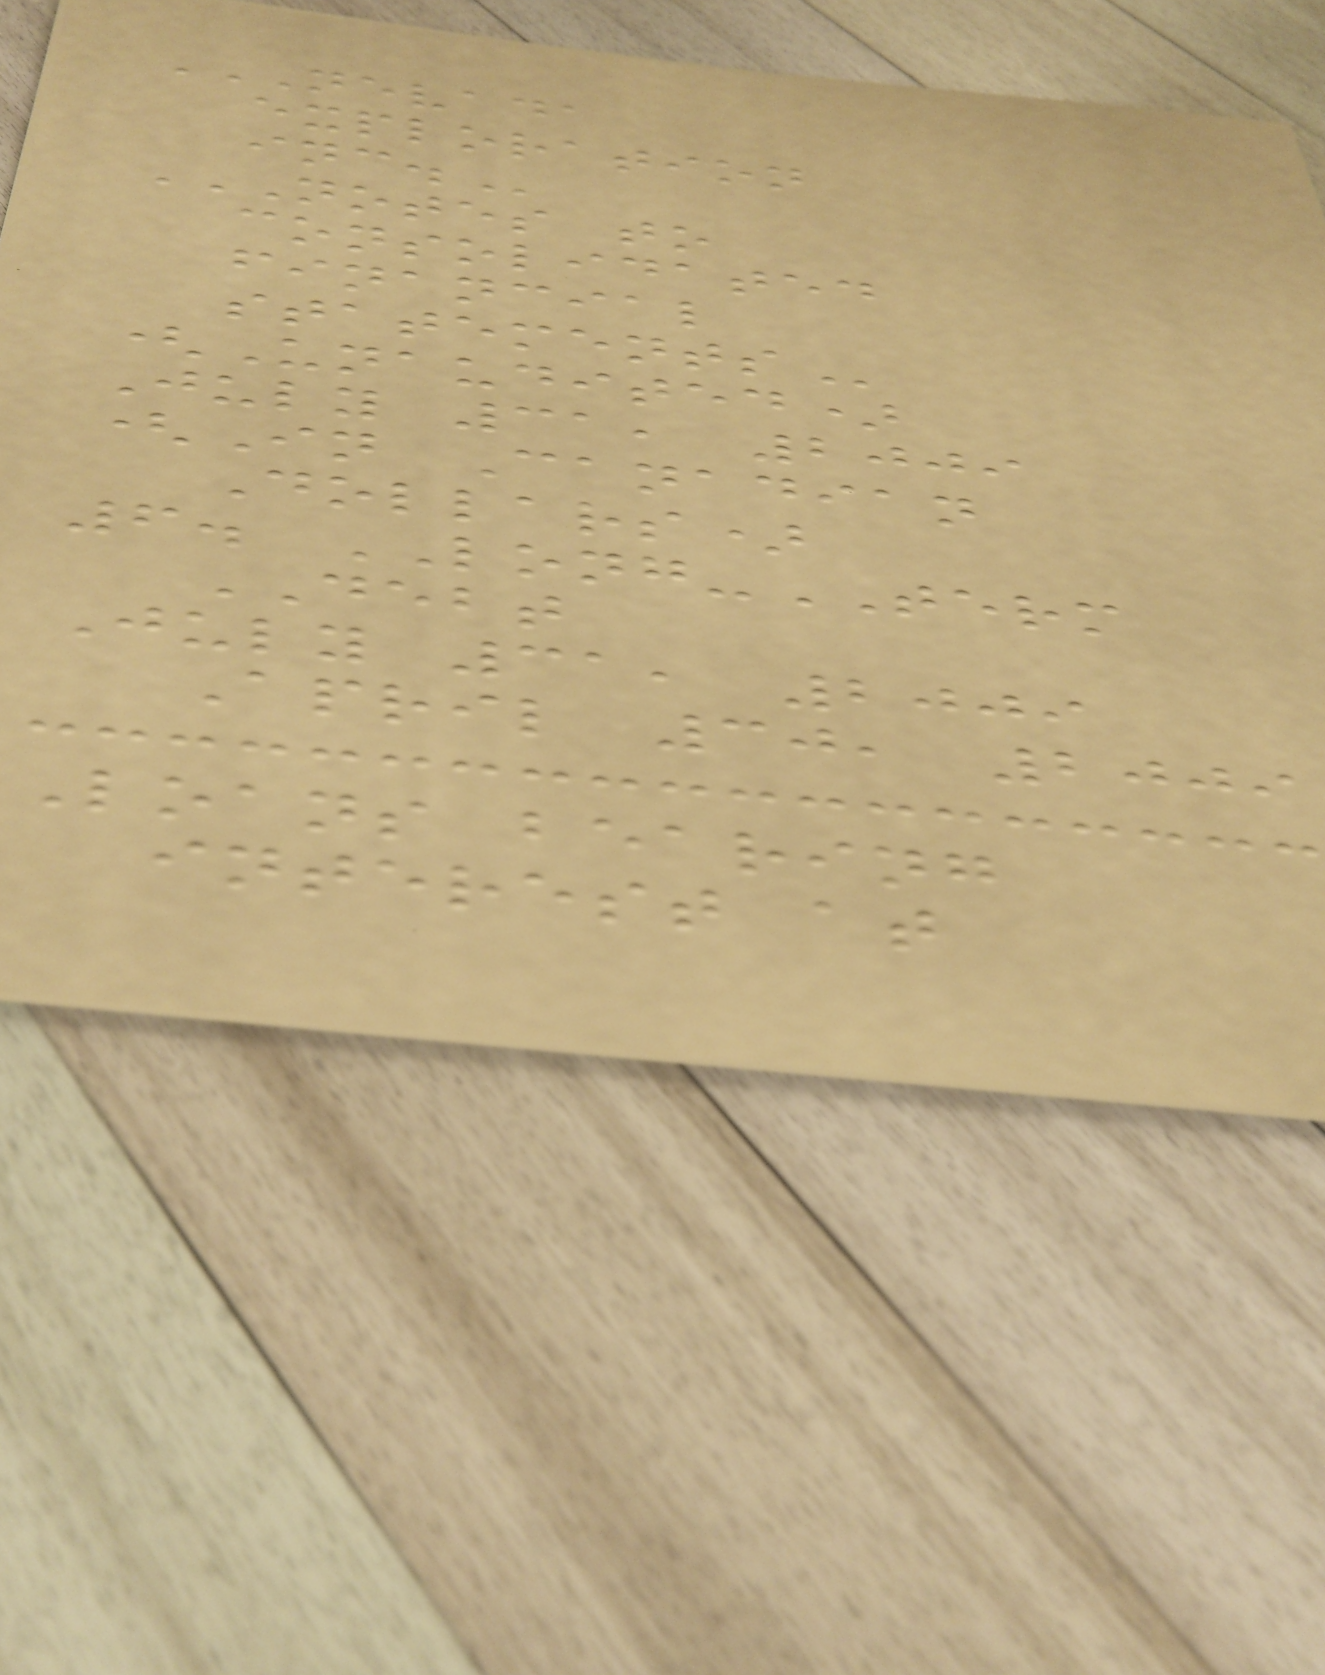NEVADA
EXPLORATION
INC.
NOTES TO
CONSOLIDATED
FINANCIAL
STATEMENTS
(Unaudited)
July 31, 2009
(In Canadian
Dollars)
6. LONG-TERM
DEBT
July 31, 2009
April 30, 2009
Loans bearing
interest at
